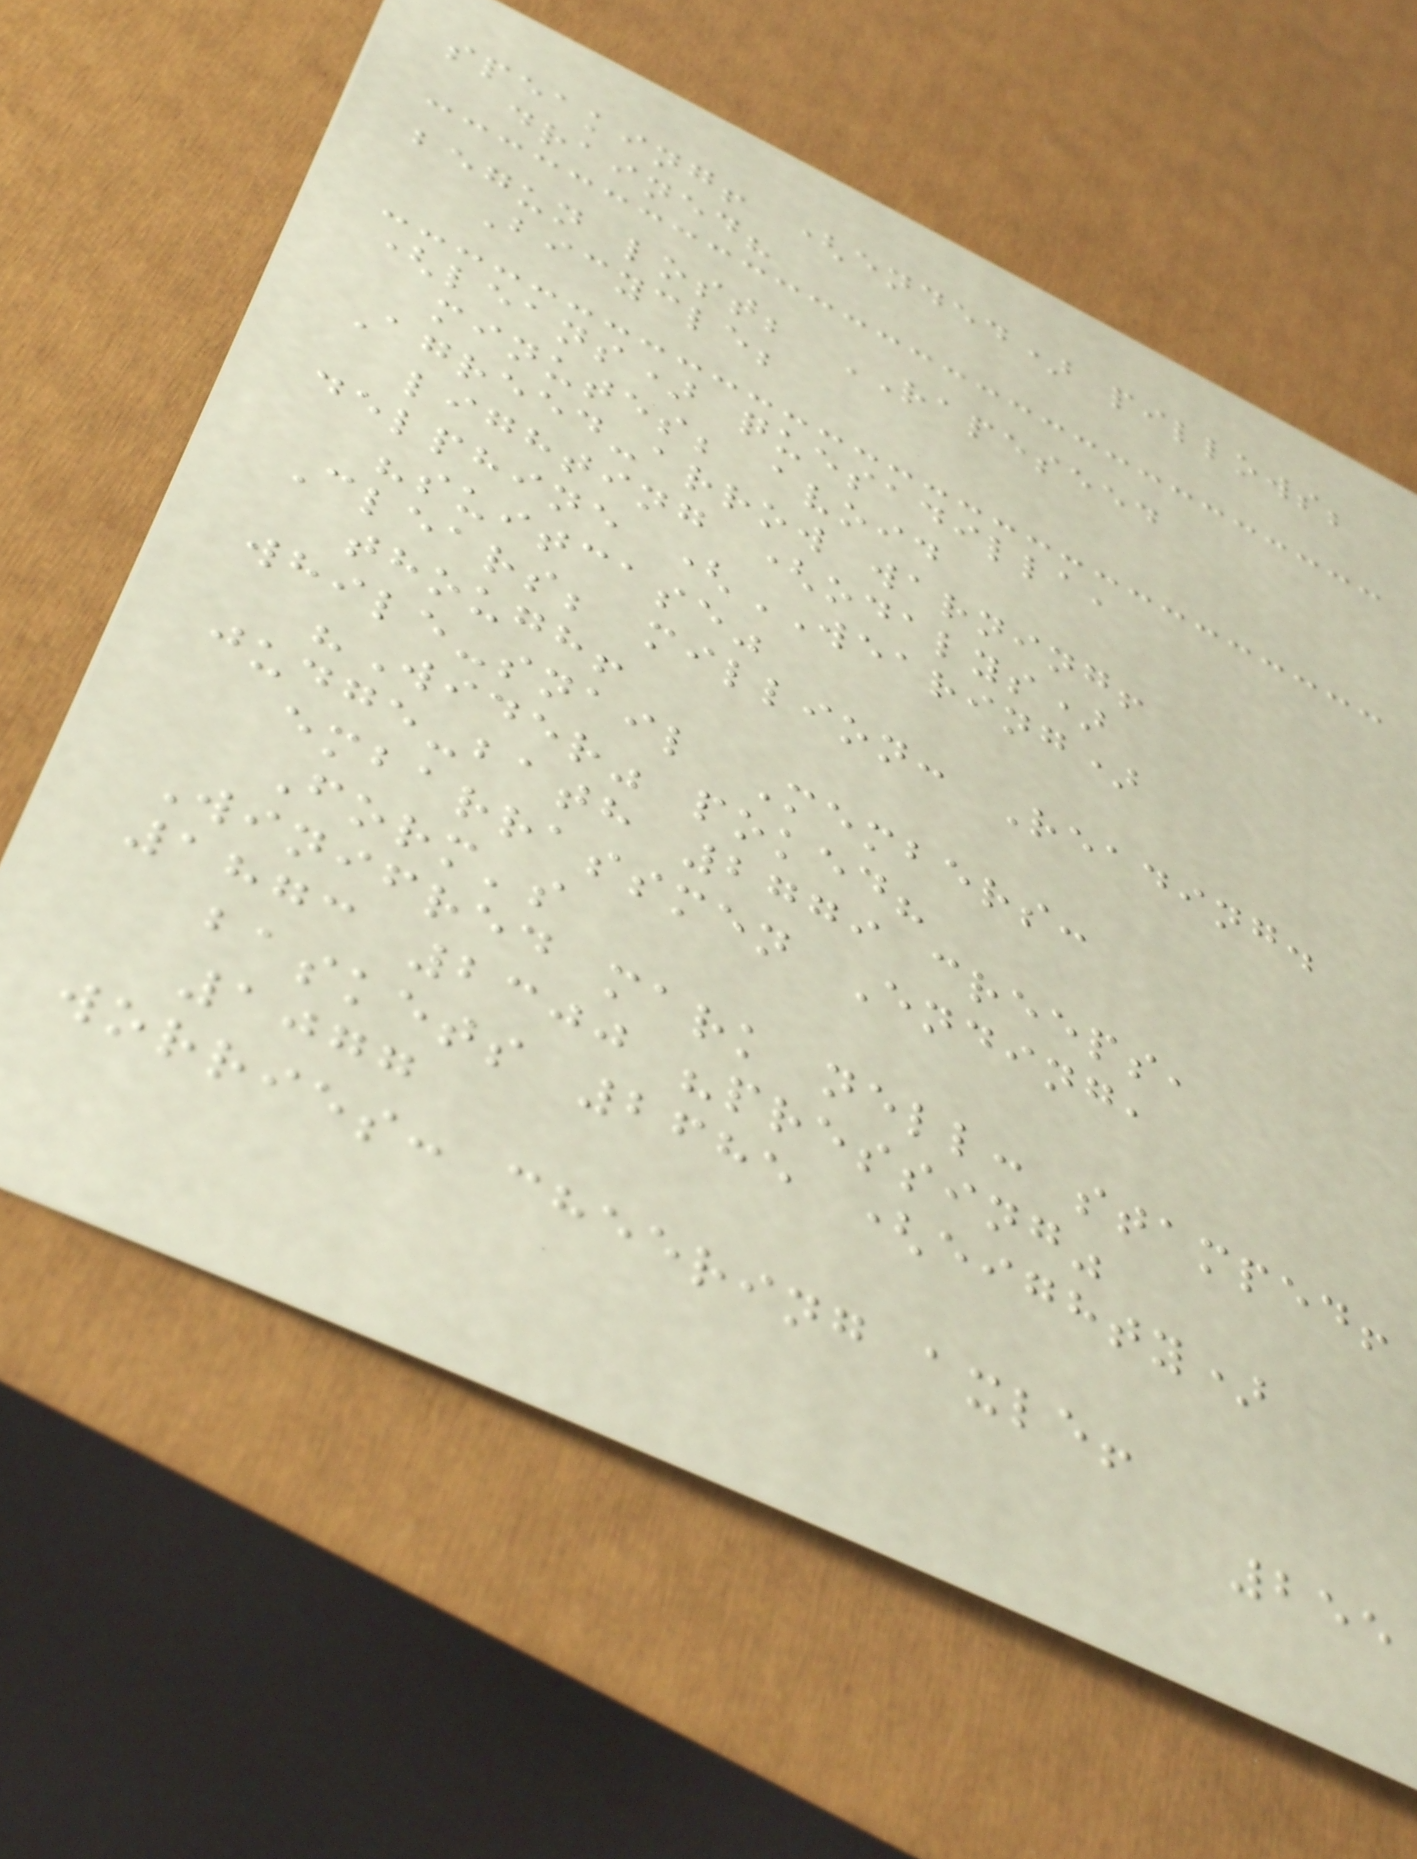speaking! (ended) pillows;
drained?
begun lost; RAPESEED
Bicycle;
(leans) quesadilla,
minutes; avoid
Agreed-arrow warning!
lighting (odalys)
delphine (WEARING)
"suitcase"
Clears; million: Reading.
though!
while-snail Members:
"Wider" poked?
judge-bath 2779 creeps,
embarrassmen Ending,
Form's
Winifred mark nell: stamped!
1873 2300 "pressing"
baskets 2685 (eighty)
1077
worries: cheering axle!
255
